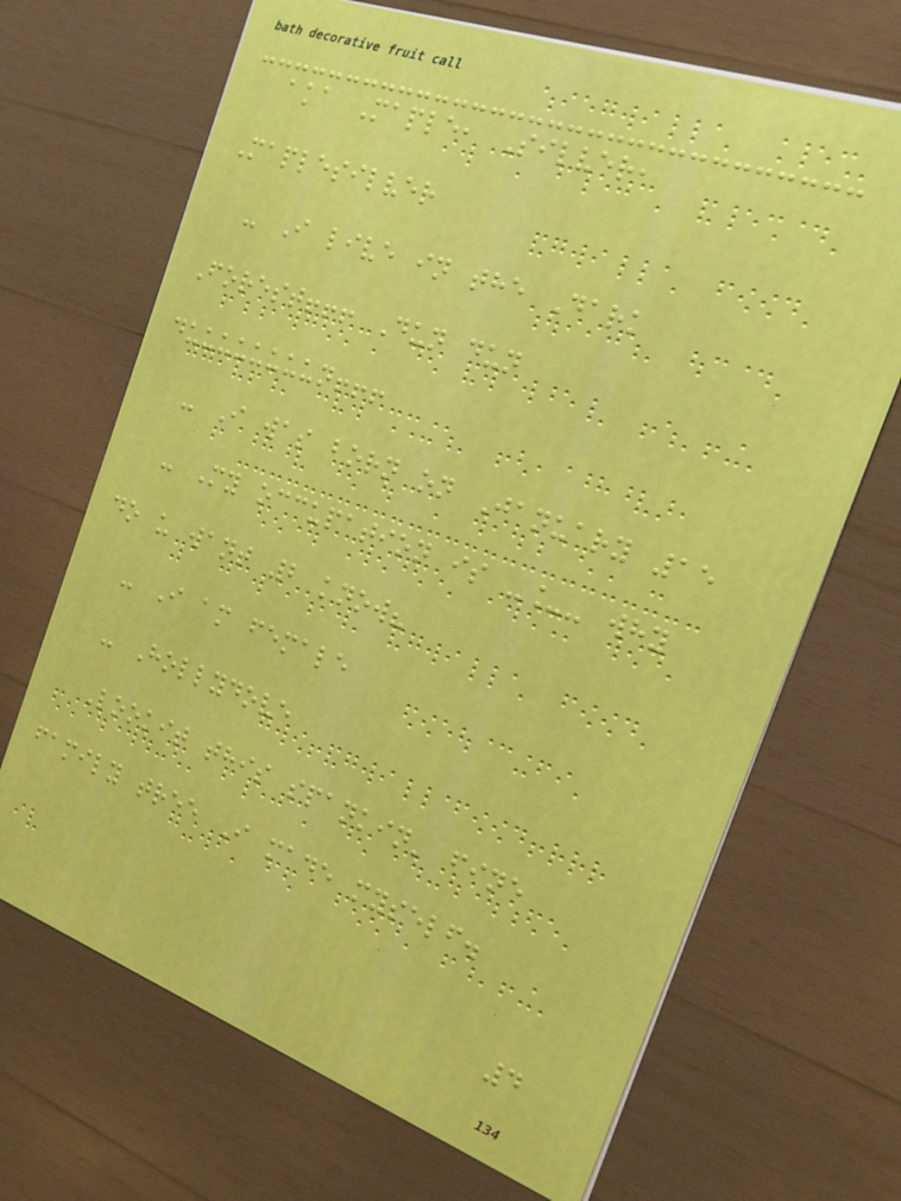aka Maple, Silver,
Maplesilver
- I live in the Dark
Forest!!! Dun dun
duuuuuuuun!!!
- I was born on January 15
- My occupation is -_- why
do u want 2 know?
- I am female
- Hollydove
Lookit this spankin' fine
family tree I made myself.
4
